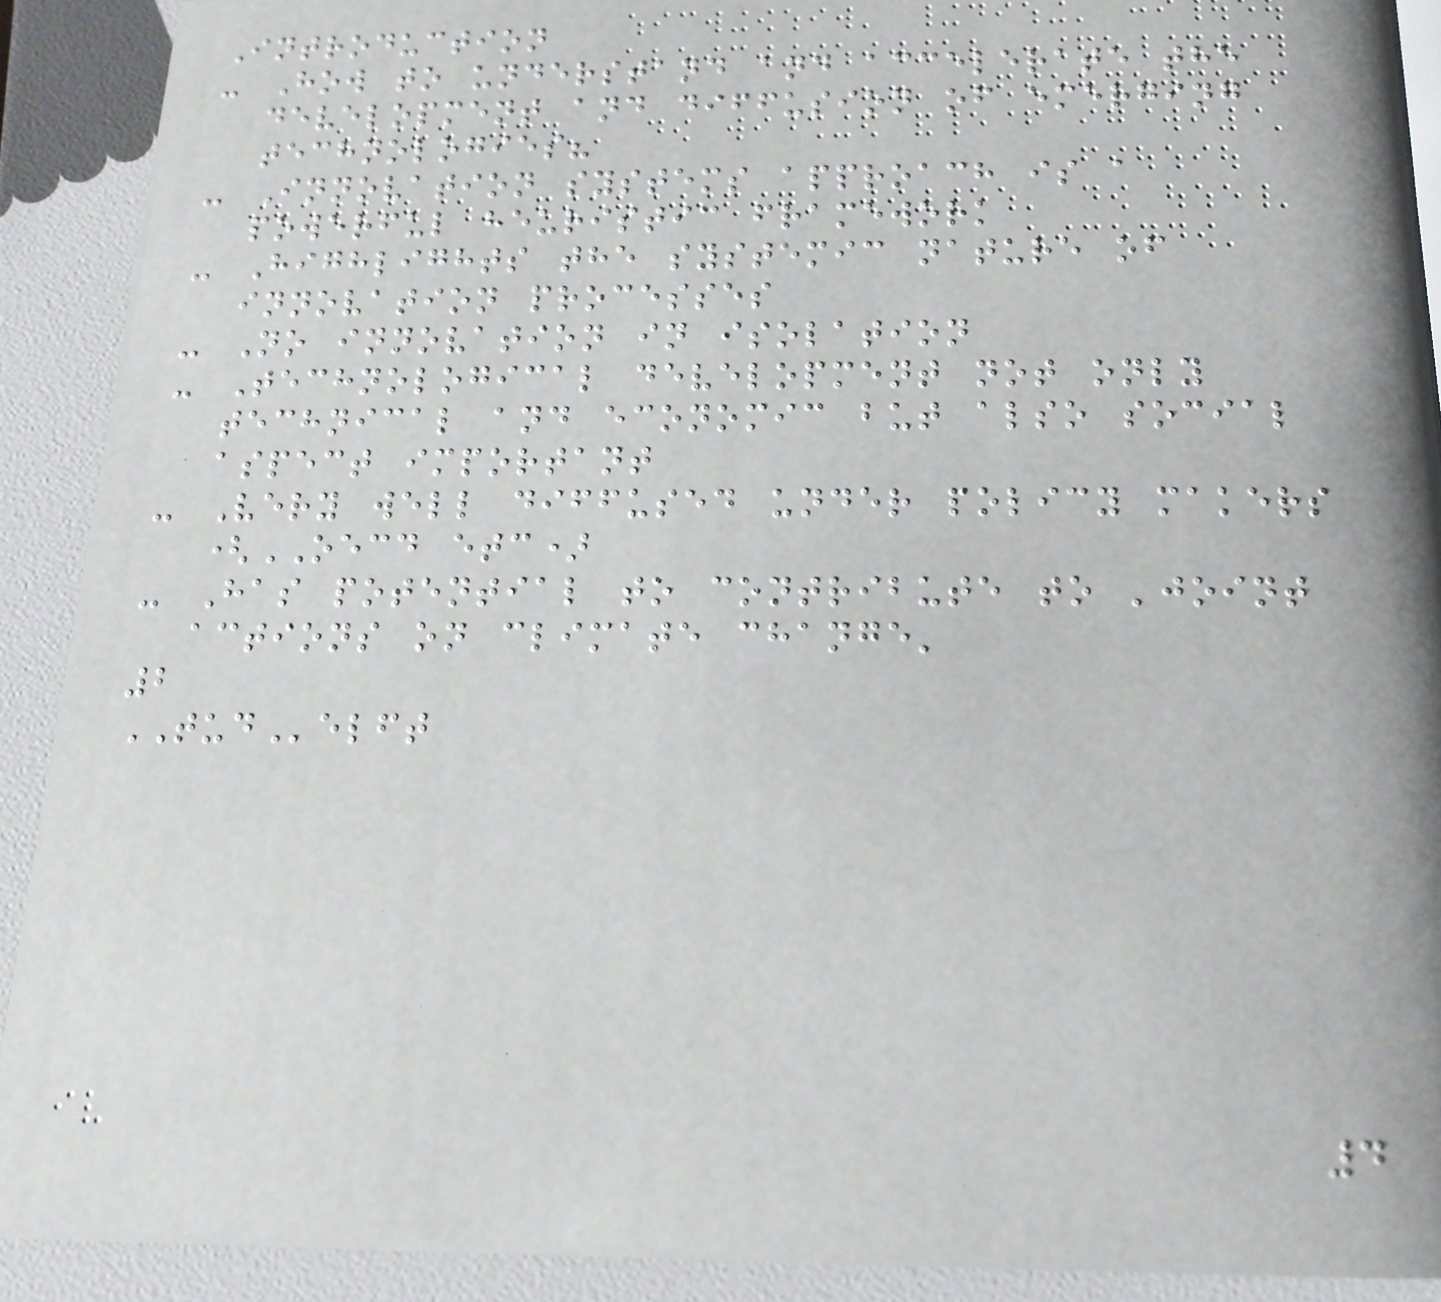Introduction
- How to understand and accelerate the
development and diffusion of emerging
technologies?
- Innovation systems approach is a
powerful heuristic framework
- Highlights the systemic nature of
innovation processes
- No innovation in isolation
- Technological development not only
technical and economic but also social
aspect important
- Very well diffused under policy makers
(OECD etc)
- Has potential to contribute to 'joint
actions on climate change'
2
TUDelft
4
